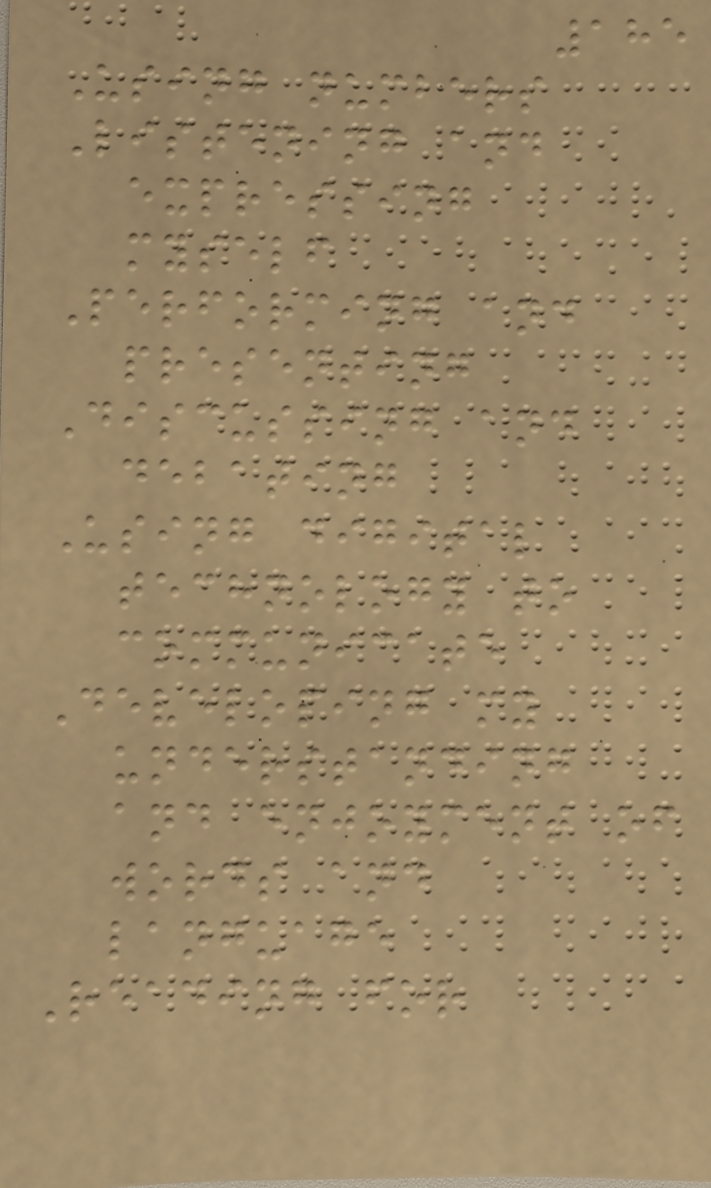185
Using numbers
Listening and
expressing
myself
Performing and
presenting
Discussing and
debating
Using digital
technology to
communicate
Developing my
understanding
and enjoyment of
words and
language
Reading for
